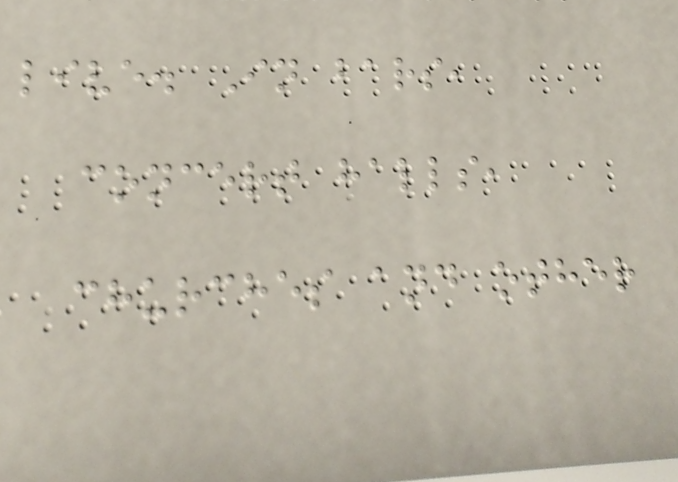live. In bars,
concert halls,
churches and other
